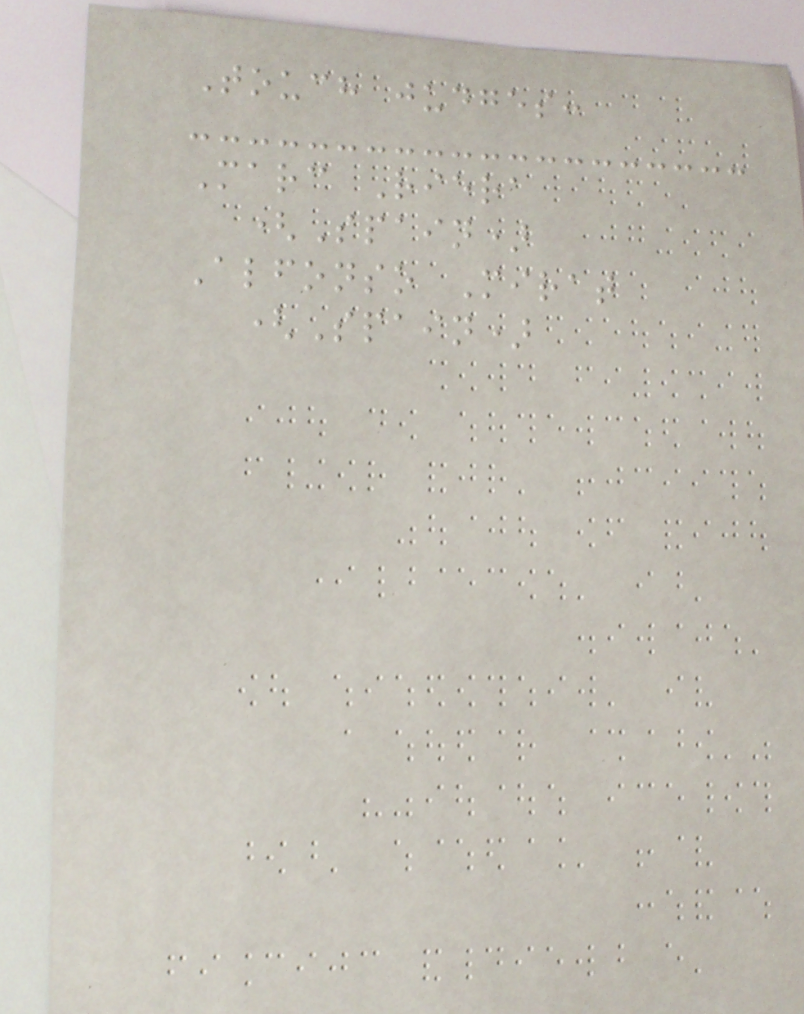Touch judges:
Marc Riera
(Spain)
Alfonso Mirat
(Spain)
